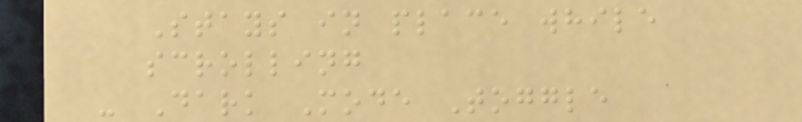Stays in place while
scrolling
- Dark Mode Toggle
